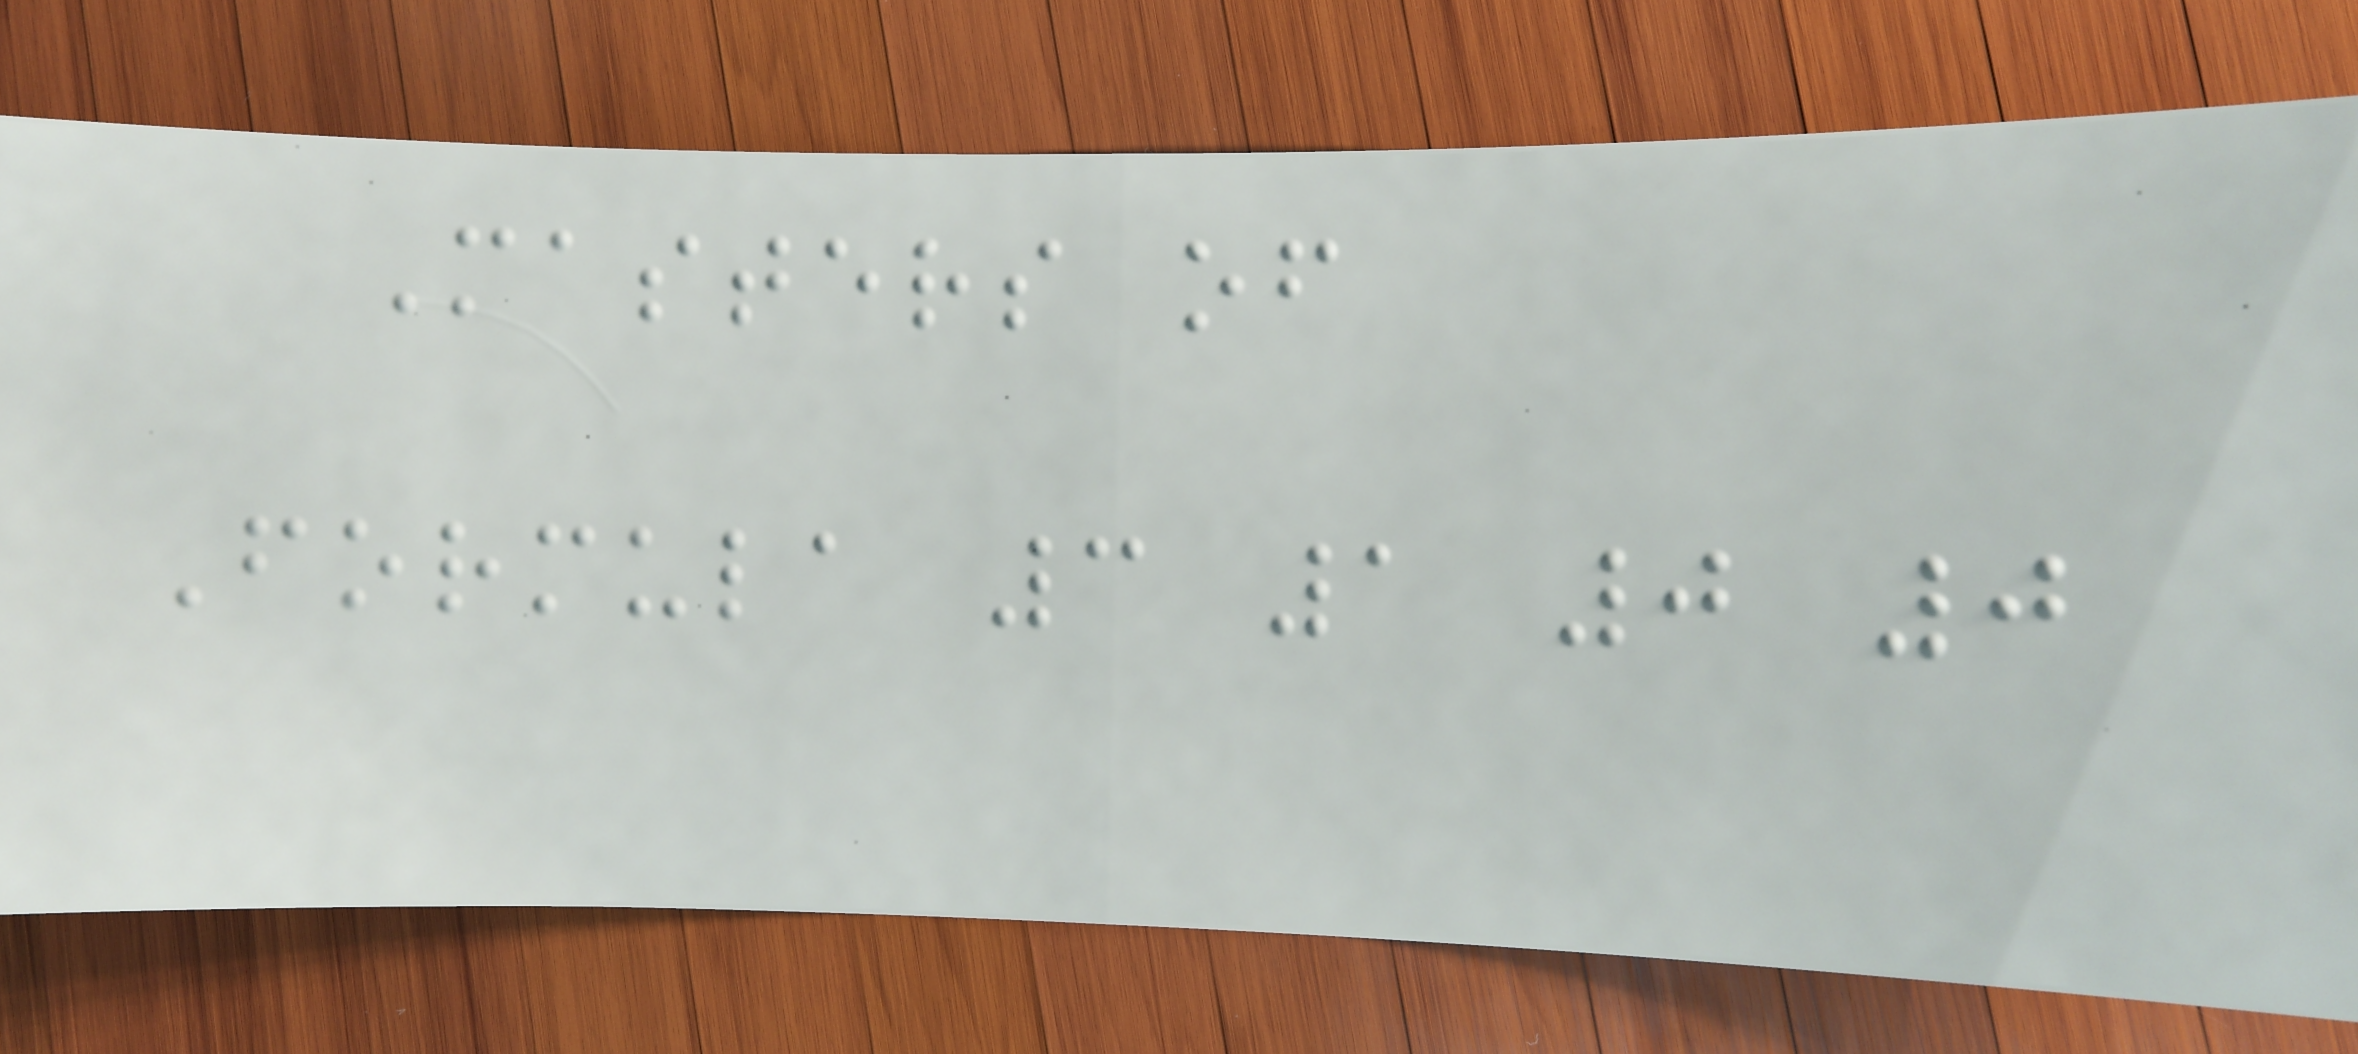Masters of
Formula 3 1 0 0
